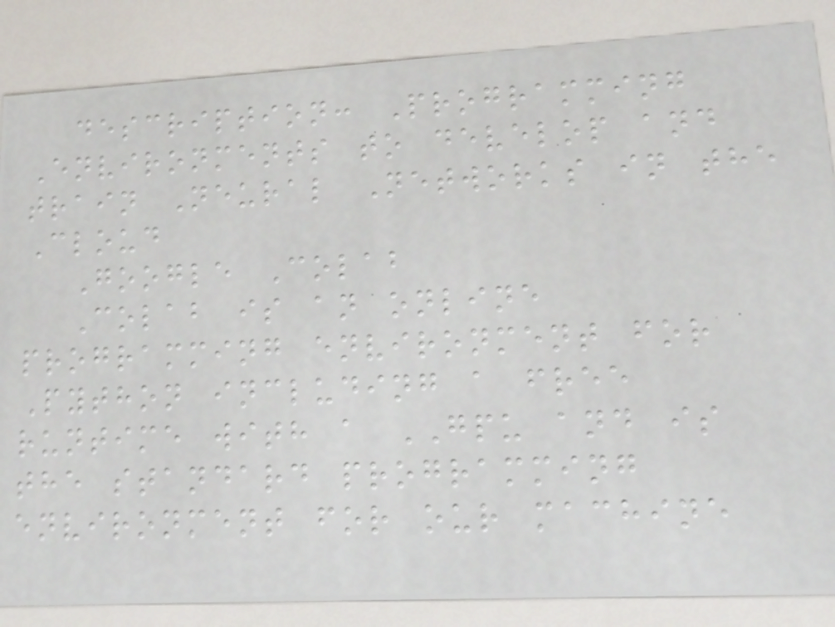description: Programming
Environments to develop and
train Neural Networks in the
Cloud
Google Colab
Colab is an online
programming environment for
Python including a free
runtime with a GPU and is
the standard programming
environment for our machine
